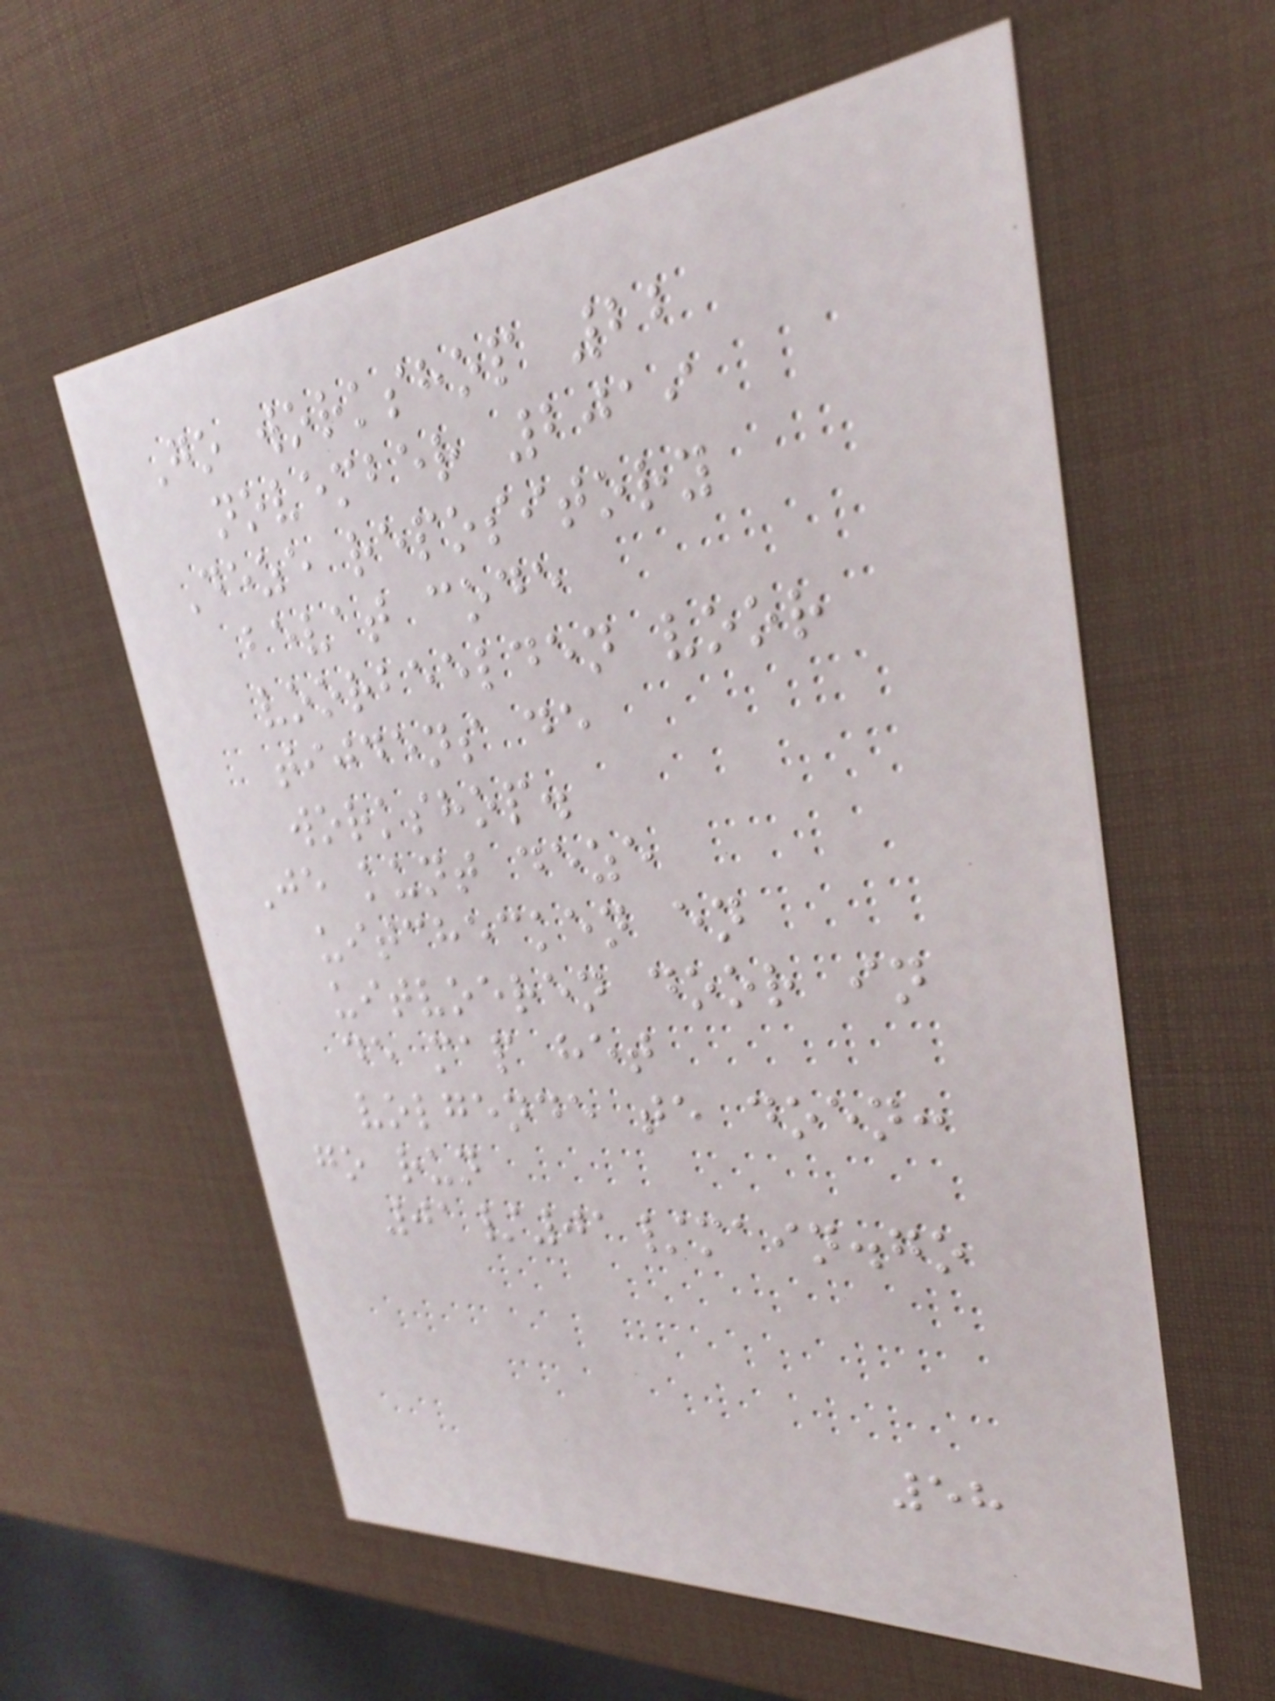Go workshop 22
november 2019
Deze repository
bevat code
voorbeelden voor
tijdens de
workshop.
Je kunt deze
uitchecken en
uitvoeren door in
de map het
volgende te doen:
go run
01/01/main.go
58
